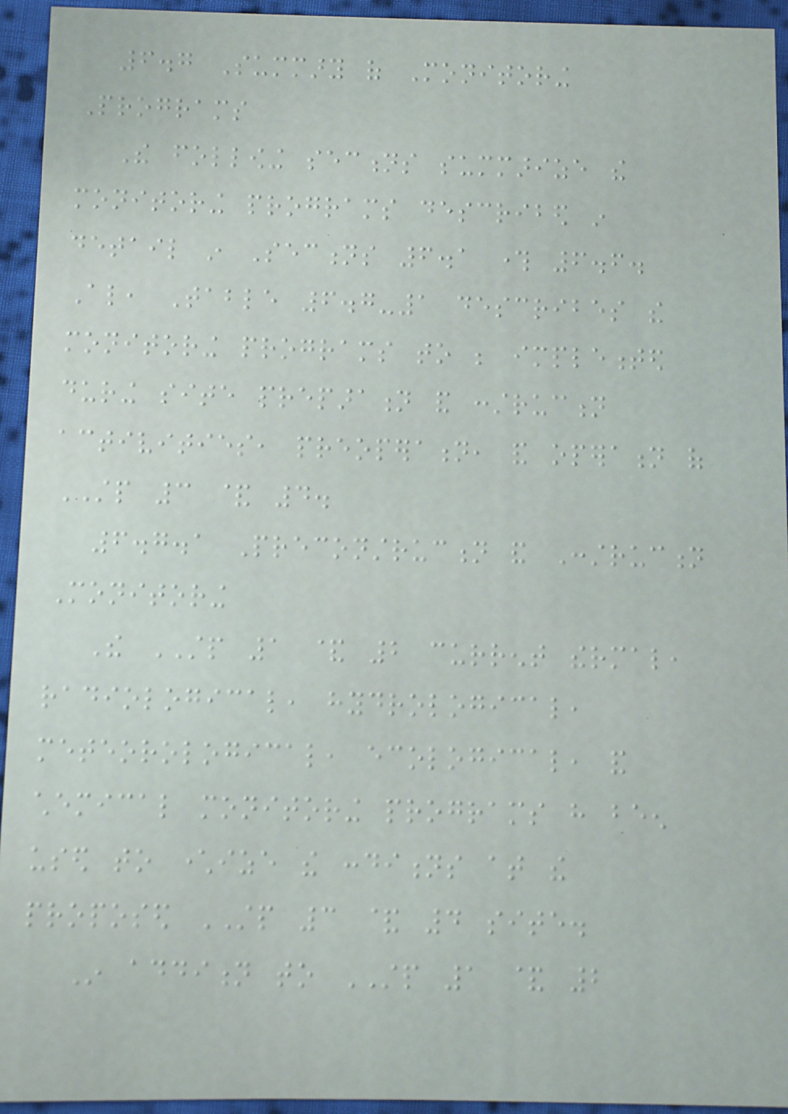6.7 Summary of Monitoring
Programs
The following sections summarize the
monitoring programs described in
detail in Sections 6.1 through 6.6.
Also, Table 6.7-1 describes the
monitoring programs to be implemented
during site preparation and construction
activities, preoperation, and operation of
STP 3 & 4.
6.7.1 Preconstruction and Construction
Monitoring
The STP 1 & 2 current thermal,
radiological, hydrological,
meteorological, ecological, and
chemical monitoring programs have been
used to characterize the conditions at the
proposed STP 3 & 4 site.
In addition to STP 1 & 2
